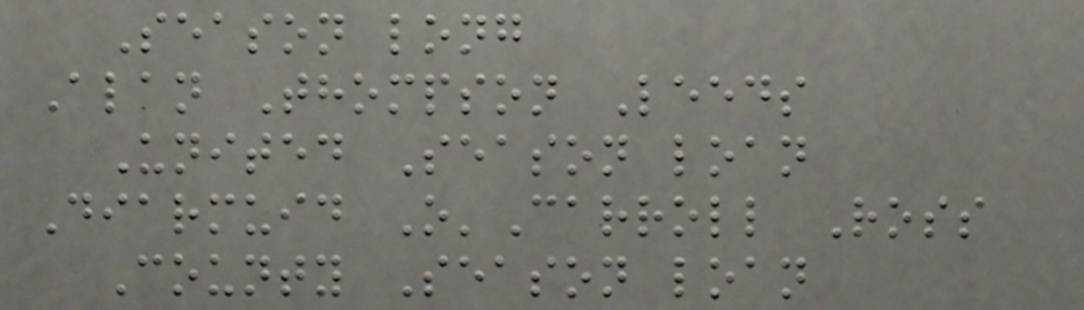Season long
Alan Thompson Leeds
United Season loan
Diarmuid O'Carroll Ross
County Season loan
